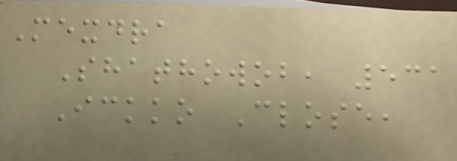Mexdra
Shathowob, 531
Ickko Close,
